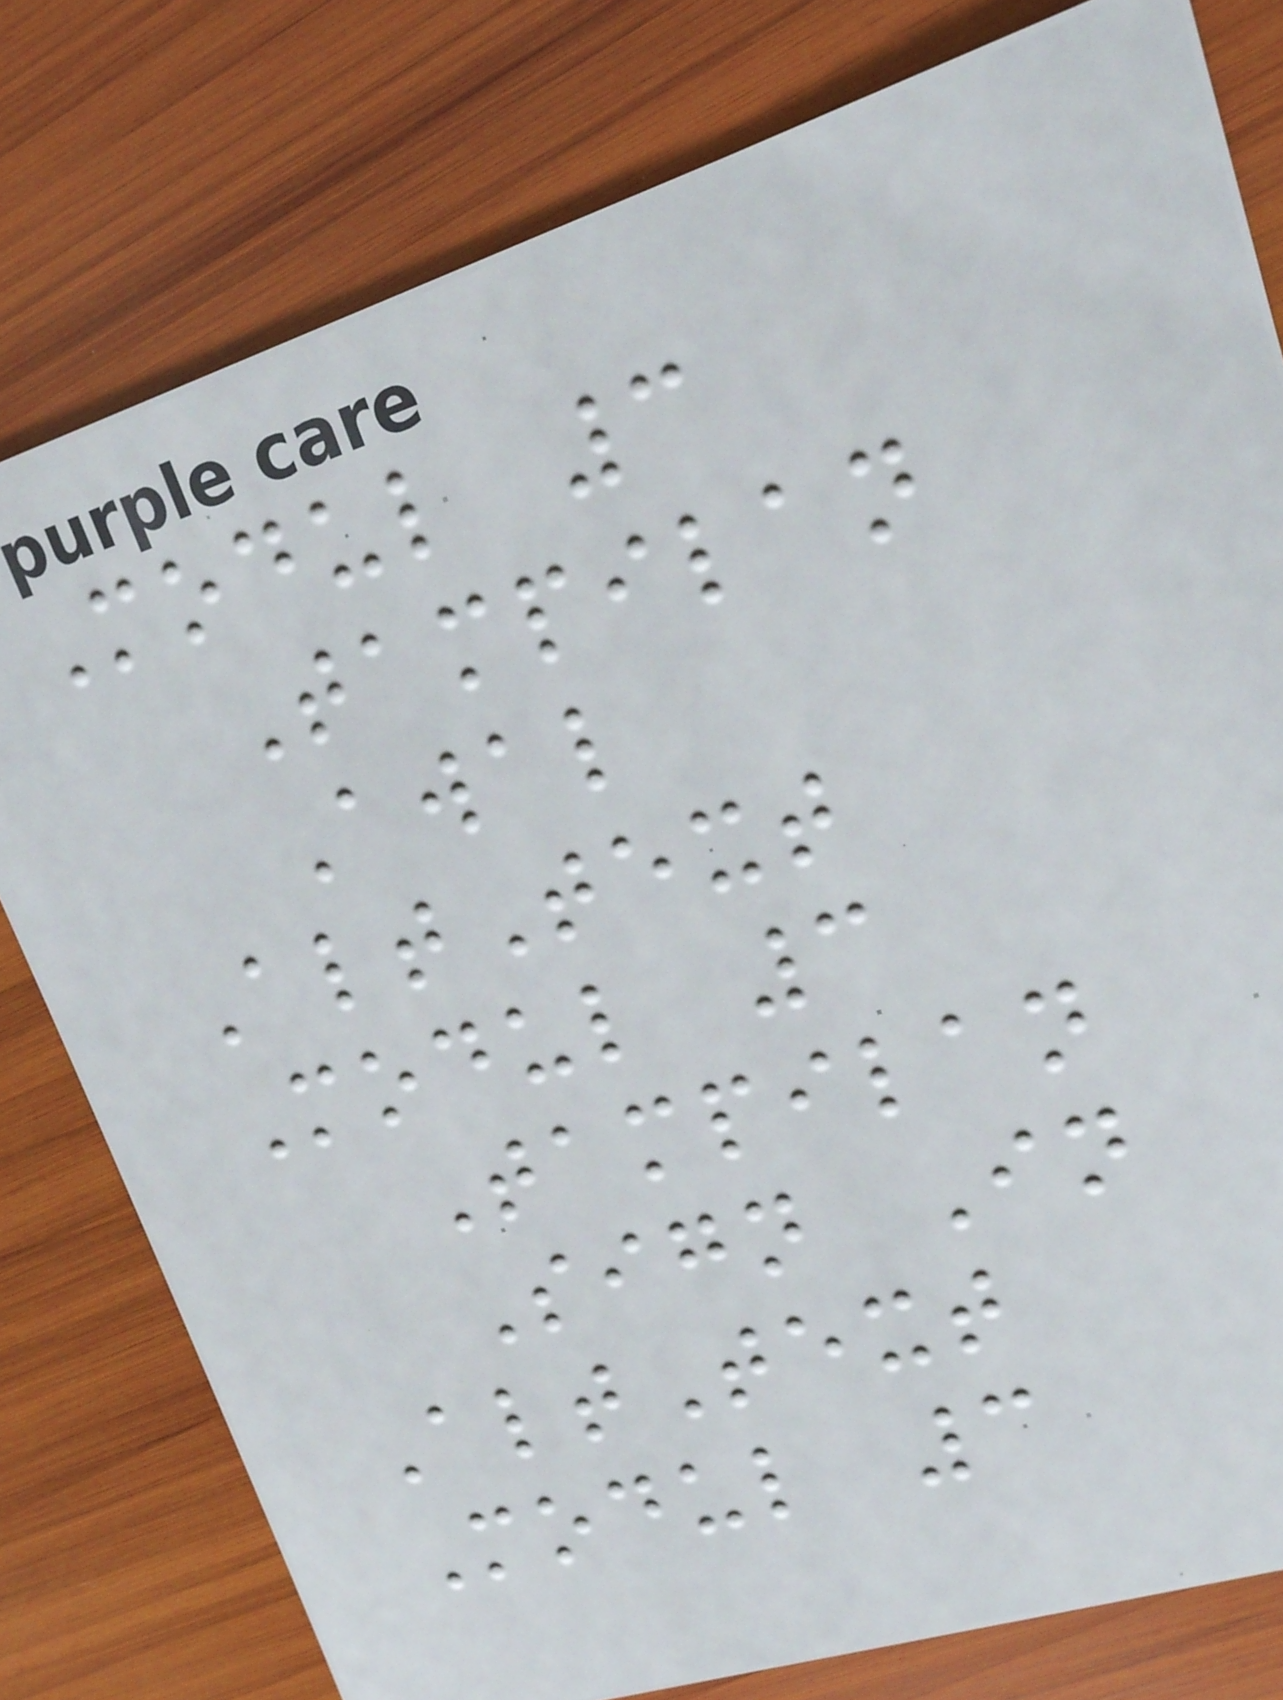Modul 3
Tampilan
Awal
AltText
Modul 3
Tampilan
Sign In
AltText
Modul 3
